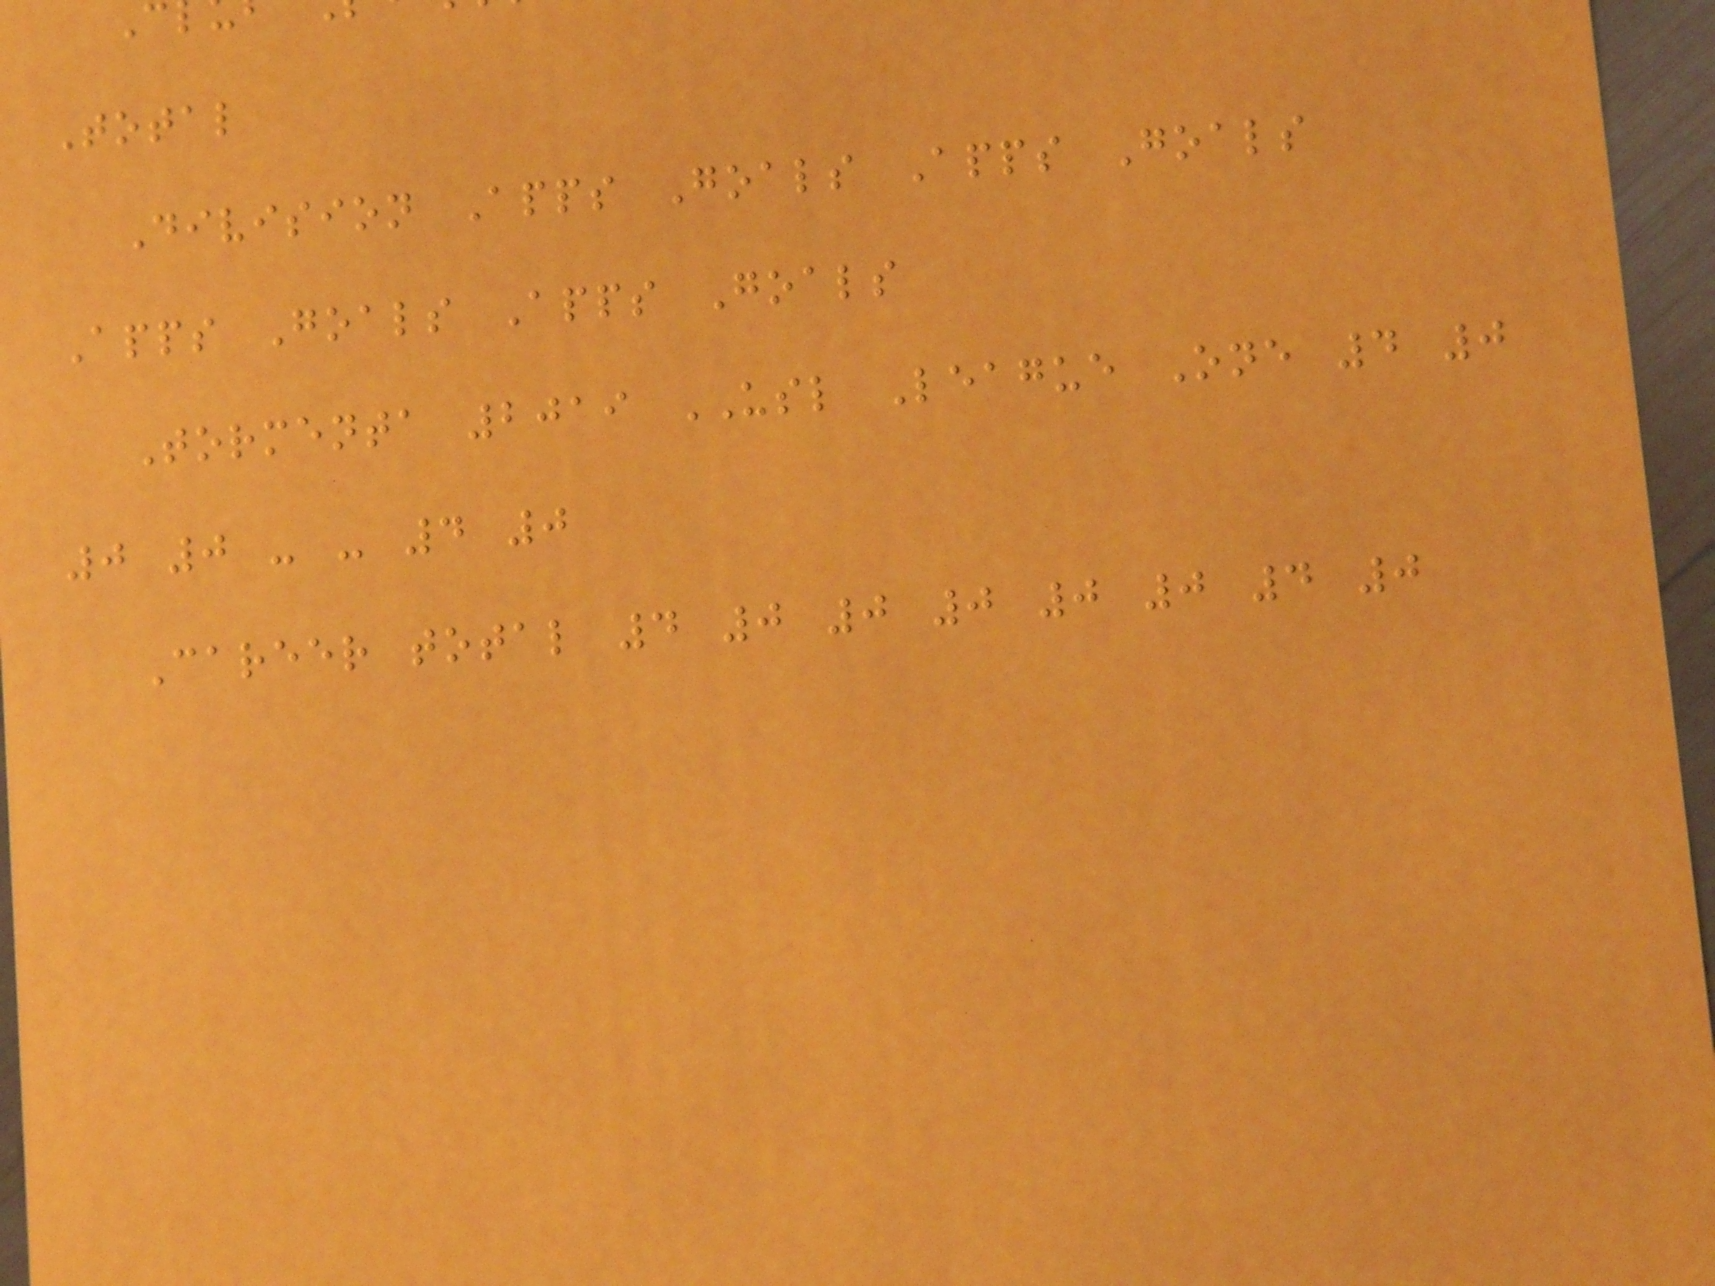Total
Division Apps Goals Apps Goals
Apps Goals Apps Goals
Tormenta 2019 USL League One 4 0
0 0 - - 4 0
Career total 4 0 0 0 0 0 4 0
